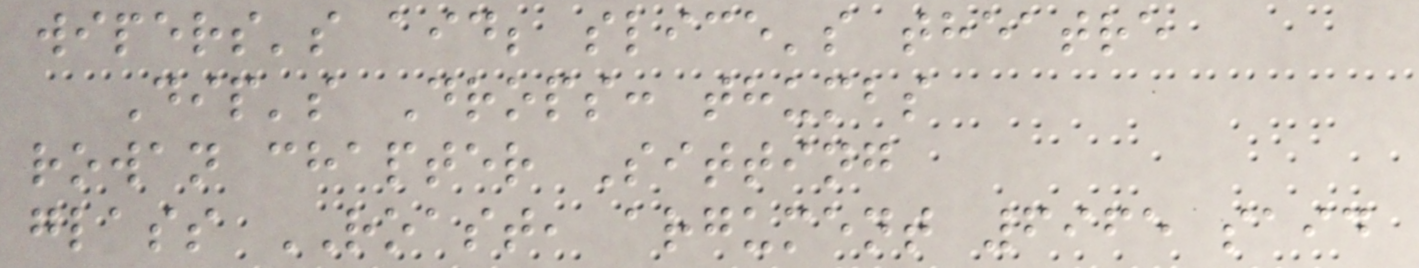wipers's aid; slice's theatre
Dip's Drops: thumbs
rowan chapter Sitting
glass ROAST, argument 6965 said
